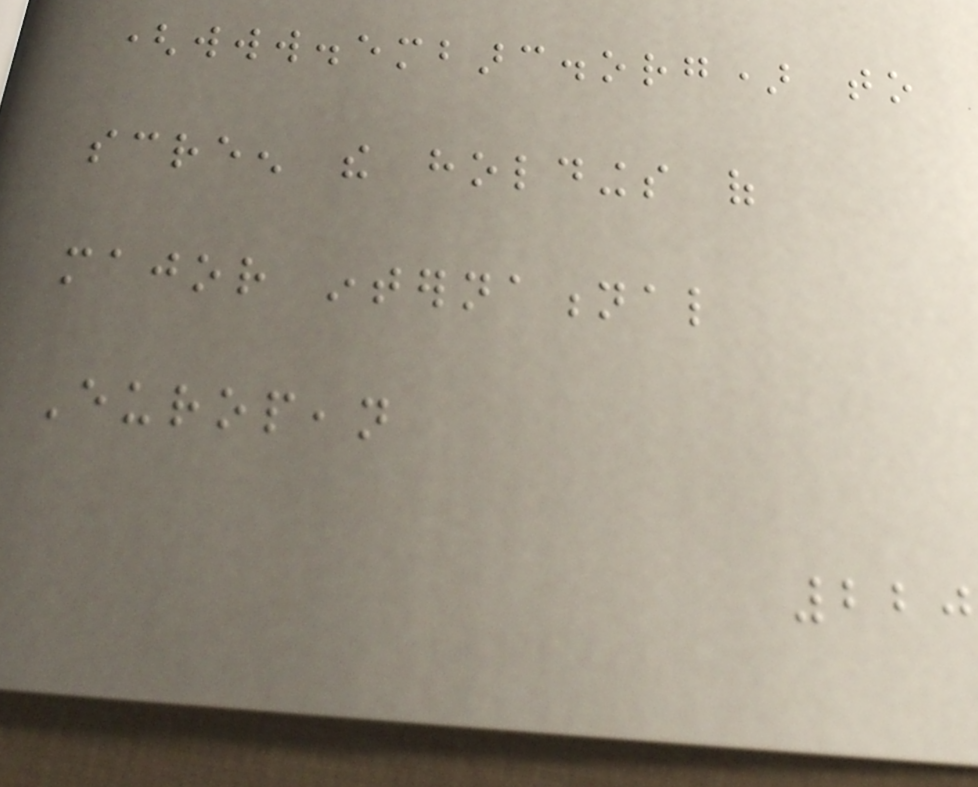(www.embarc.org) to
screen the holdings of
major international
European
220
